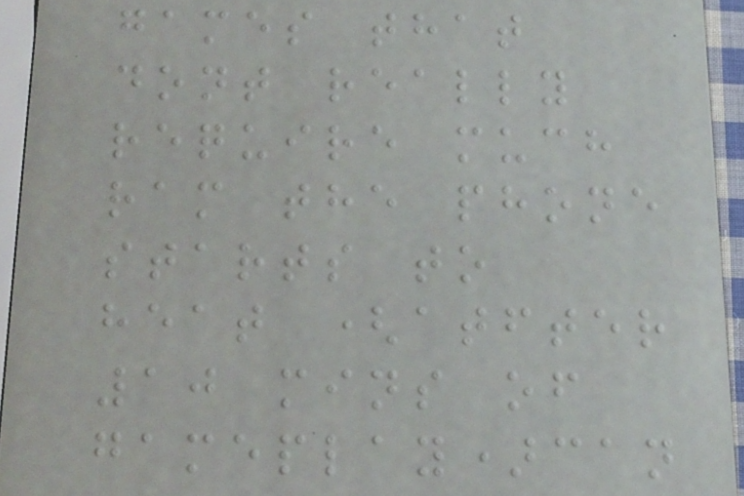games that
dont really
require much
ram the phone
starts to
heat (atfter
10 mins of
gameplay)can
